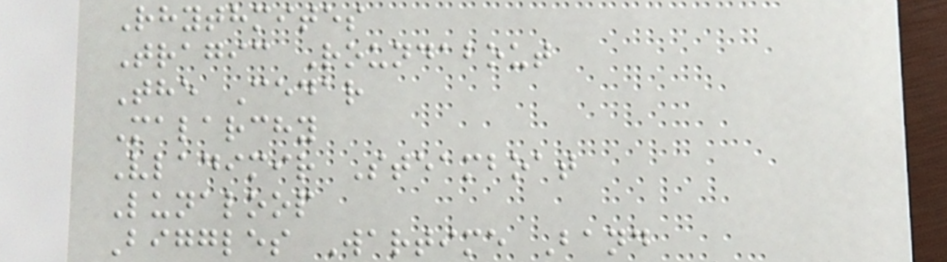Rhythmites
Tragic Roundabout
The Cedar
Malarchy
Vladimir Steamboat
Lunaloop
Biggles Wartime Band
